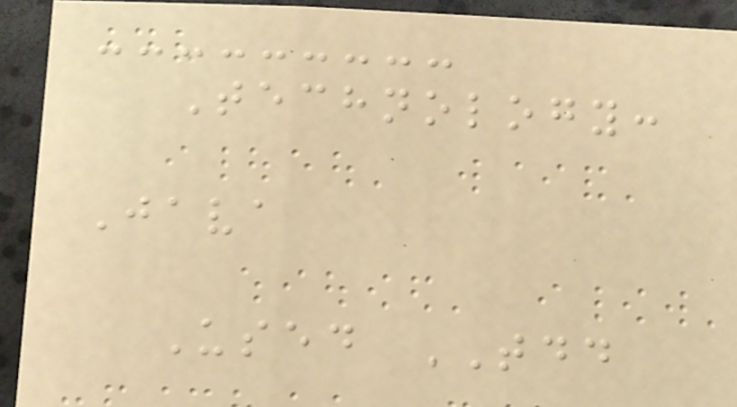Technology:
Java
Used TDD
